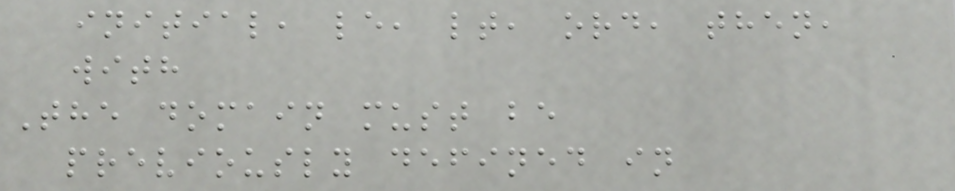initial, le, lt, ord, then,
with
The domain must be
previously defined in
